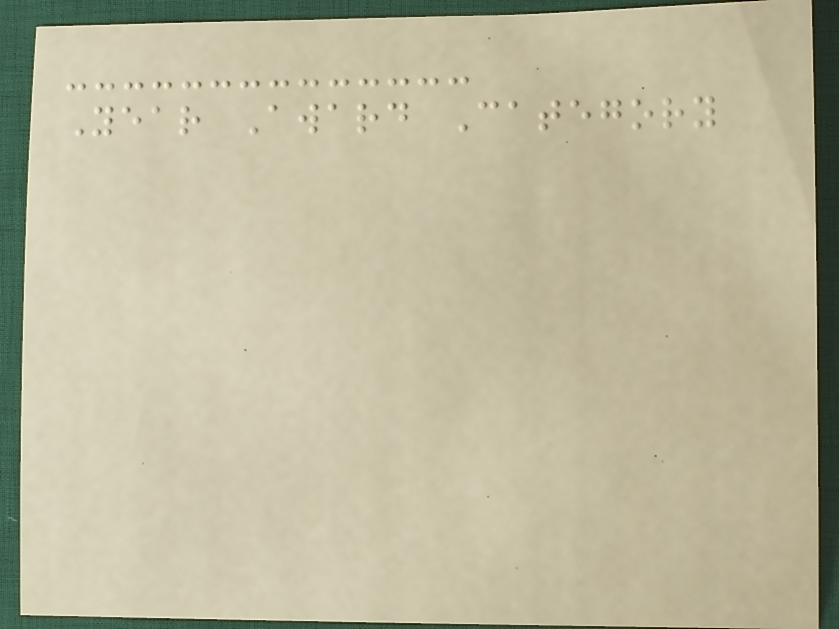Year Award Category
